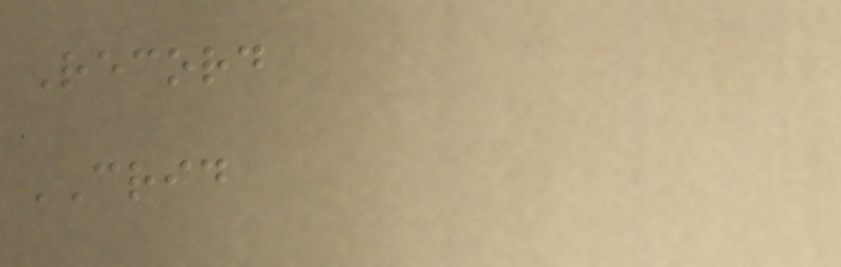Record
CRID
